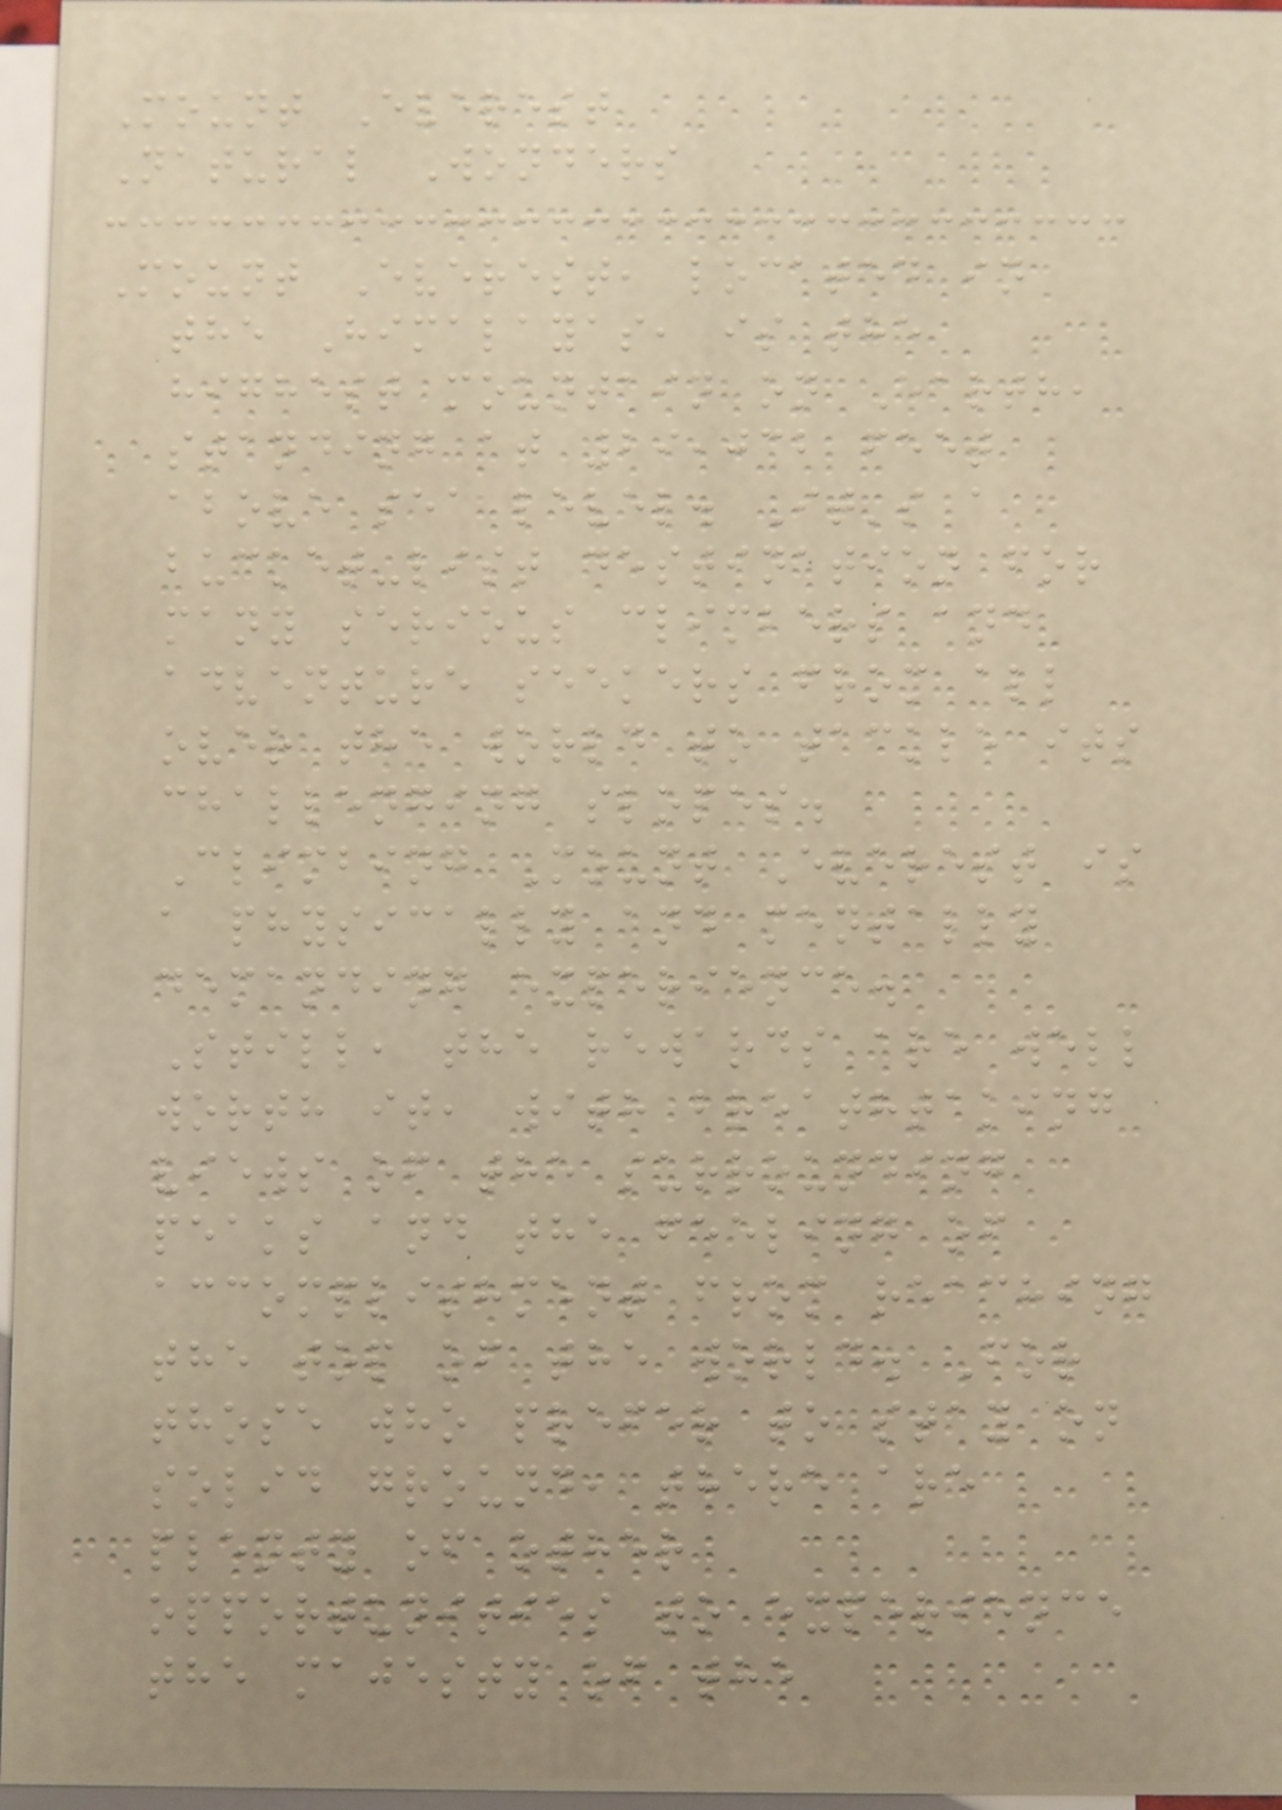Mount Everest
Natural Wonders
Mount Everest, located in
the Himalayas, is the
highest mountain on Earth,
standing at 29,032 feet
above sea level. It's a
bucket-list destination for
many serious climbers and
adventure seekers from all
over the world to tackle its
challenging slopes.
Climbing Mount Everest is
a physically and mentally
demanding experience.
Still, the rewards are well
worth it, with breathtaking
views of the surrounding
peaks and the feeling of
accomplishment from reaching
the top of the world. For
those who prefer to stay on
solid ground, there are
plenty of other
opportunities to experience
the majesty of the
